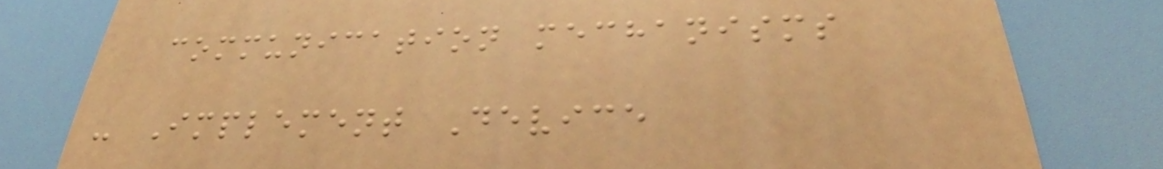communication mechanisms
- Implement Device
